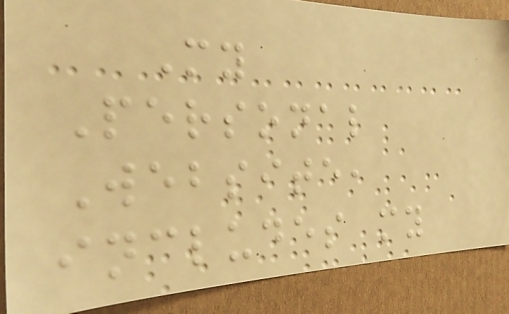My
Personal
Website,
includes my
